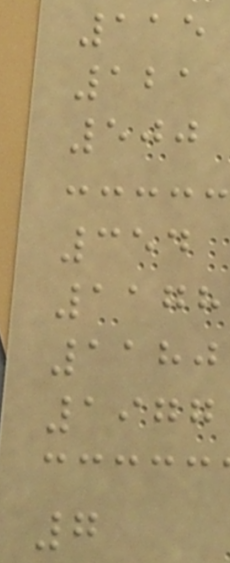115
121
500
354
1178
1180
1977
7
